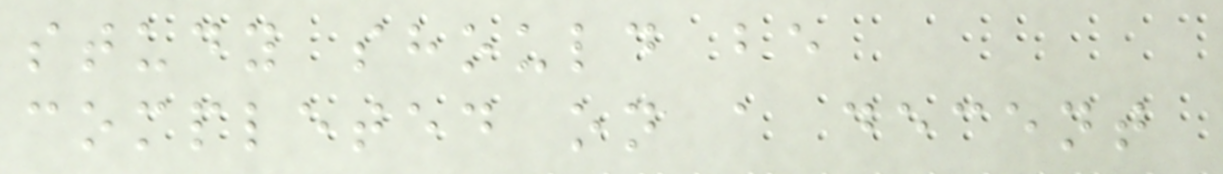study should be
completed on a decent
